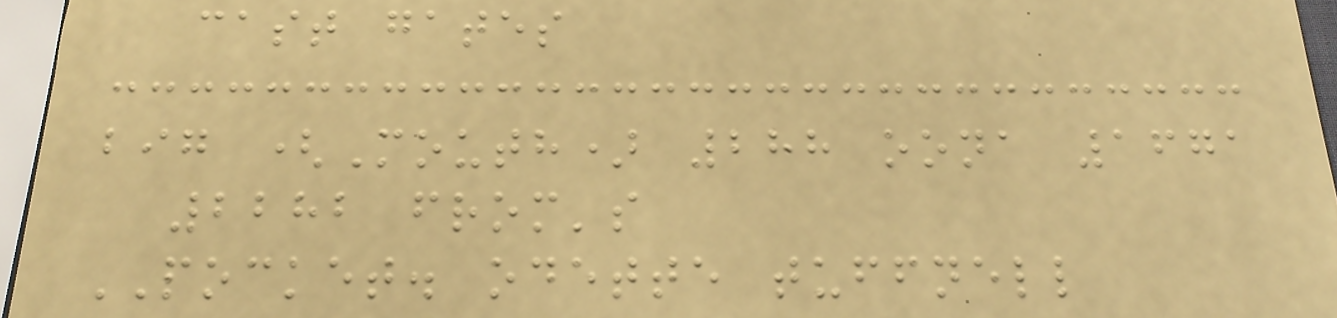cast gates
big (Mouth) 288 oona 1671
2282 from's
POCKET. odette tuffnell
